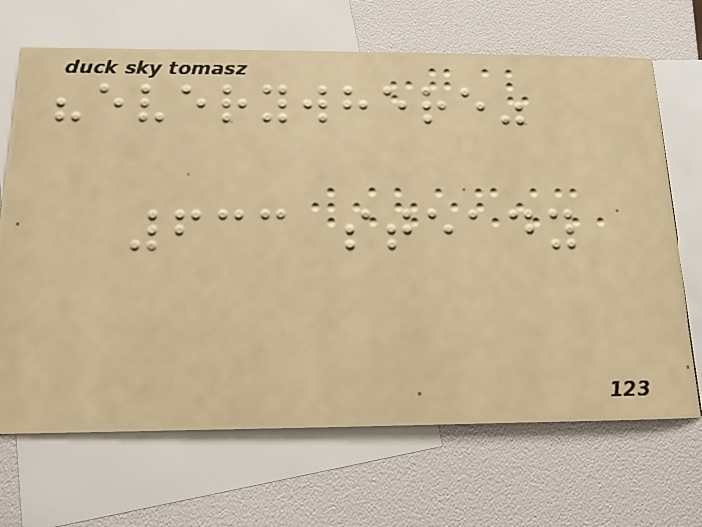"everywhere"
633 steady
